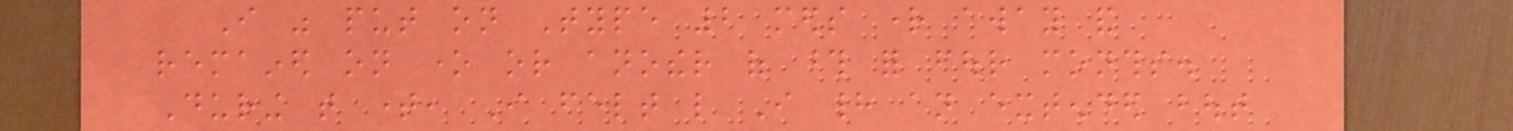I was put on Type 2 meds right away and
remained on one or another of those for four months.
During that time, I felt like I had an extended bout
